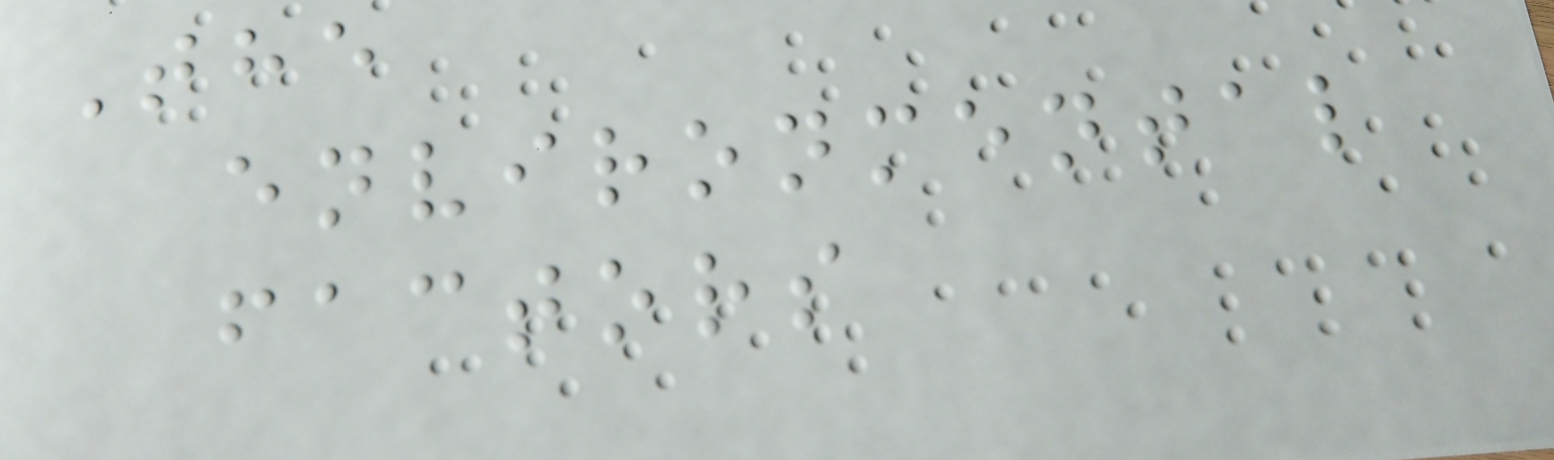The
environmental
factors
